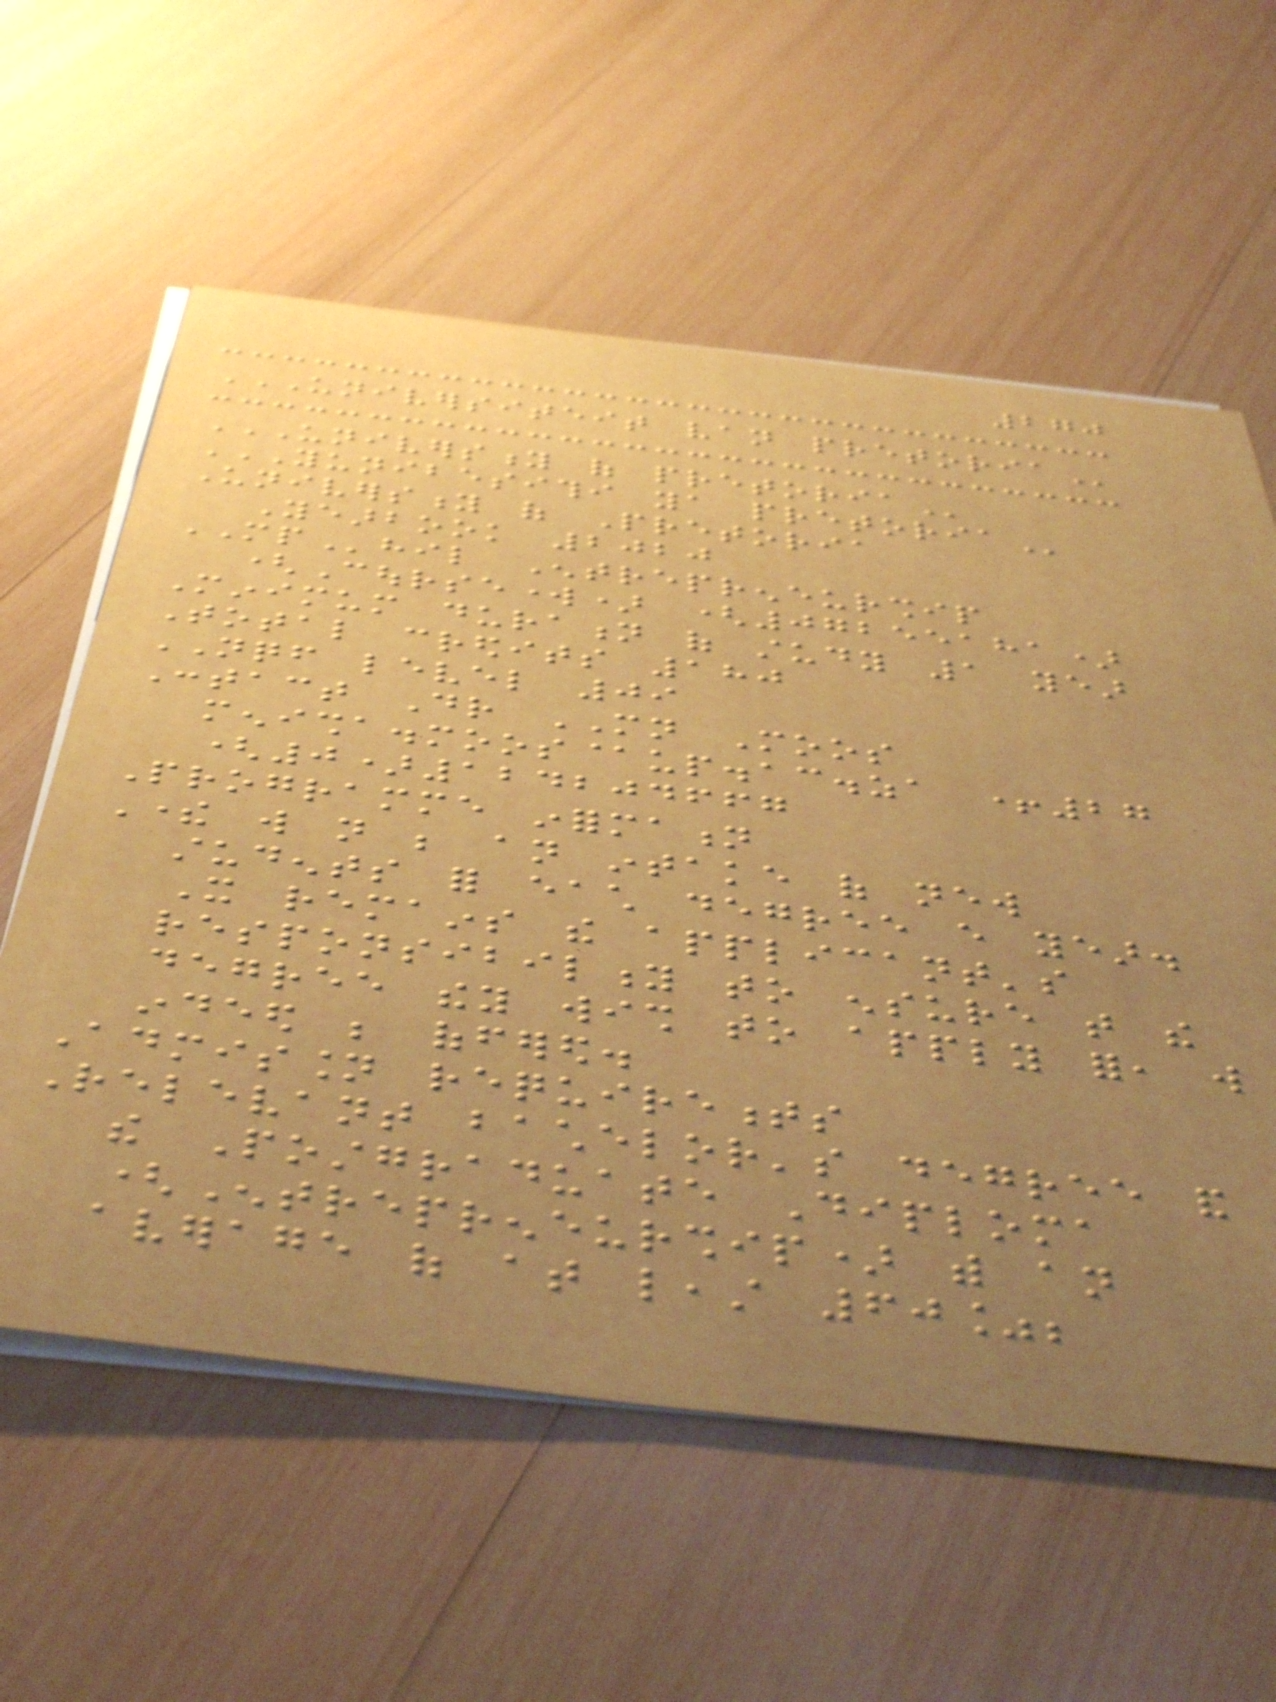270
UNIVERSITEIT VAN PRETORIA
UNIVERSITY OF PRETORIA
YUNIBESITHI YA PRETORIA
University of Pretoria
Yearbook 2020
MPhil Entrepreneurship
(Coursework) (07255181)
Minimum duration of study 1 year
Total credits 180
NQF level 09
Contact Dr MN Moos
menisha.moos@up.ac.za +27
(0)124204667
Programme information
There will not be an intake of new
students for each degree every year.
It remains the applicant's
responsibility to ensure that the
degree they wish to apply for, will
indeed be offered.
Admission requirements
Relevant bachelor's degree and
the Postgraduate Diploma
(Entrepreneurship) with an
average of at least 60%;
